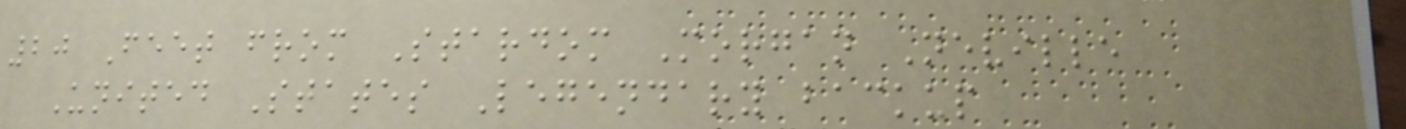20 Feet from Stardom Morgan Neville
United States Legendary backup
